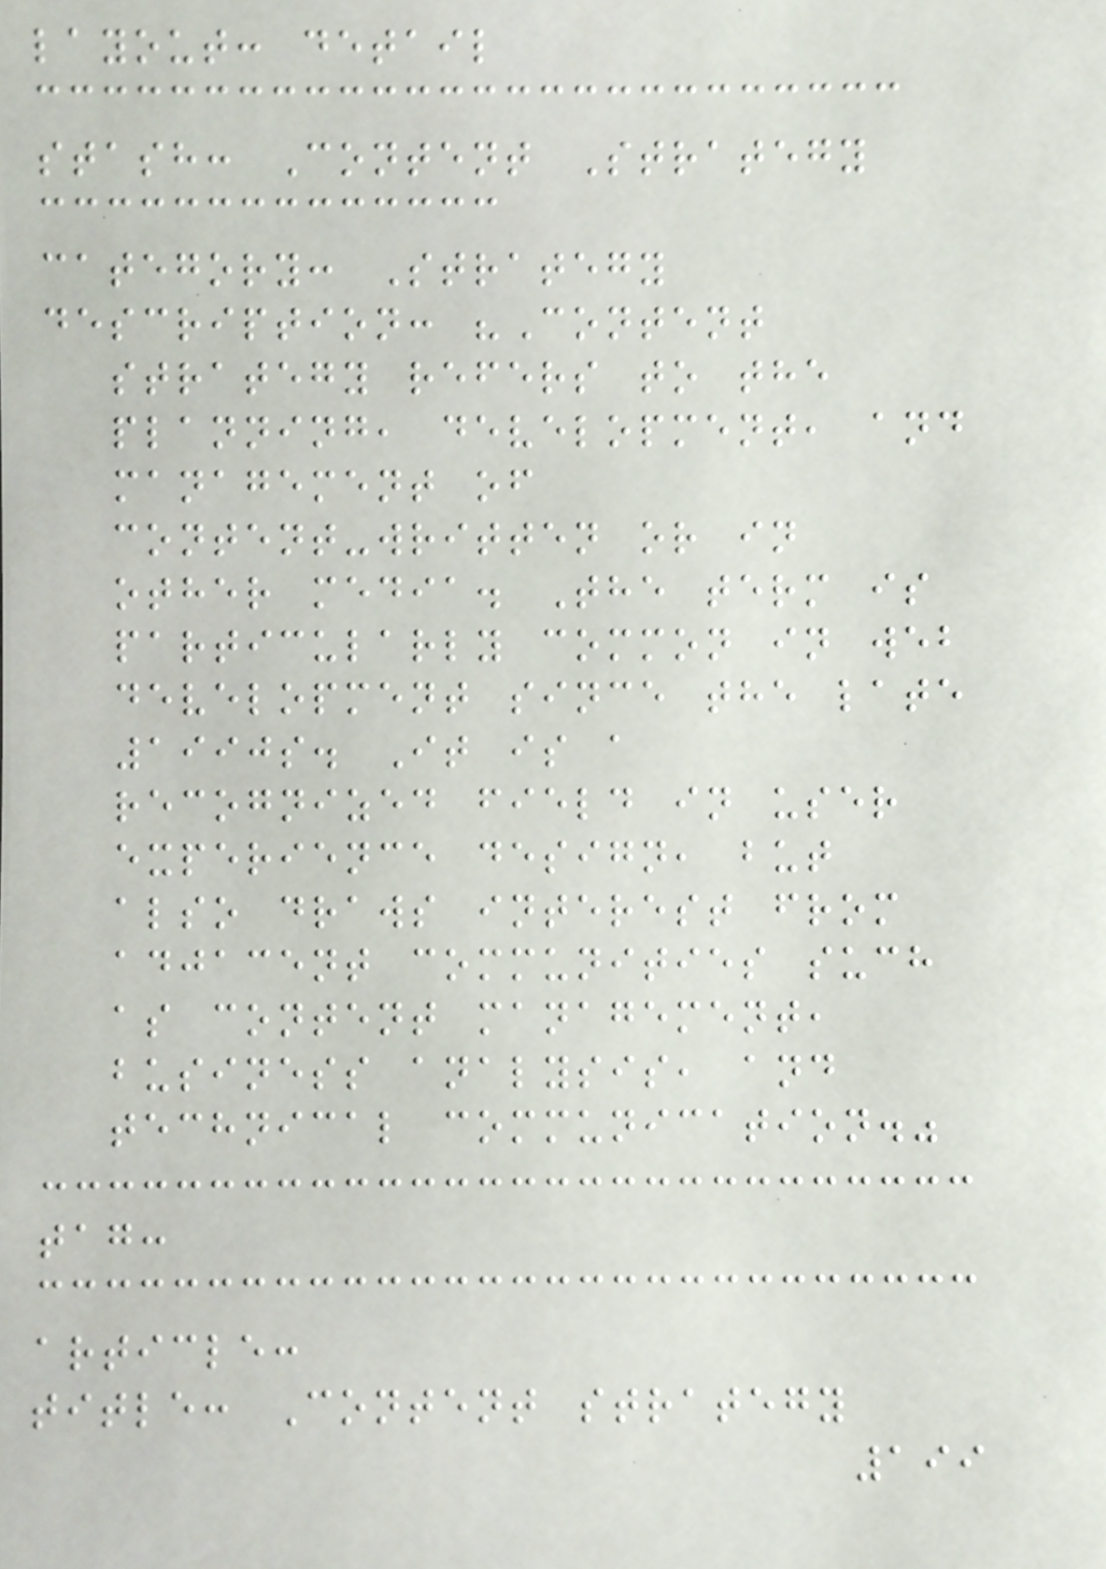layout: detail
stash: Content Strategy
category: Strategy
description: "Content
strategy refers to the
planning, development, and
management of
content-written or in
other media. The term is
particularly common in web
development since the late
1990s. It is a
recognized field in user
experience design, but
also draws interest from
adjacent communities such
as content management,
business analysis, and
technical communication."
tag:
article:
title: Content strategy
199
